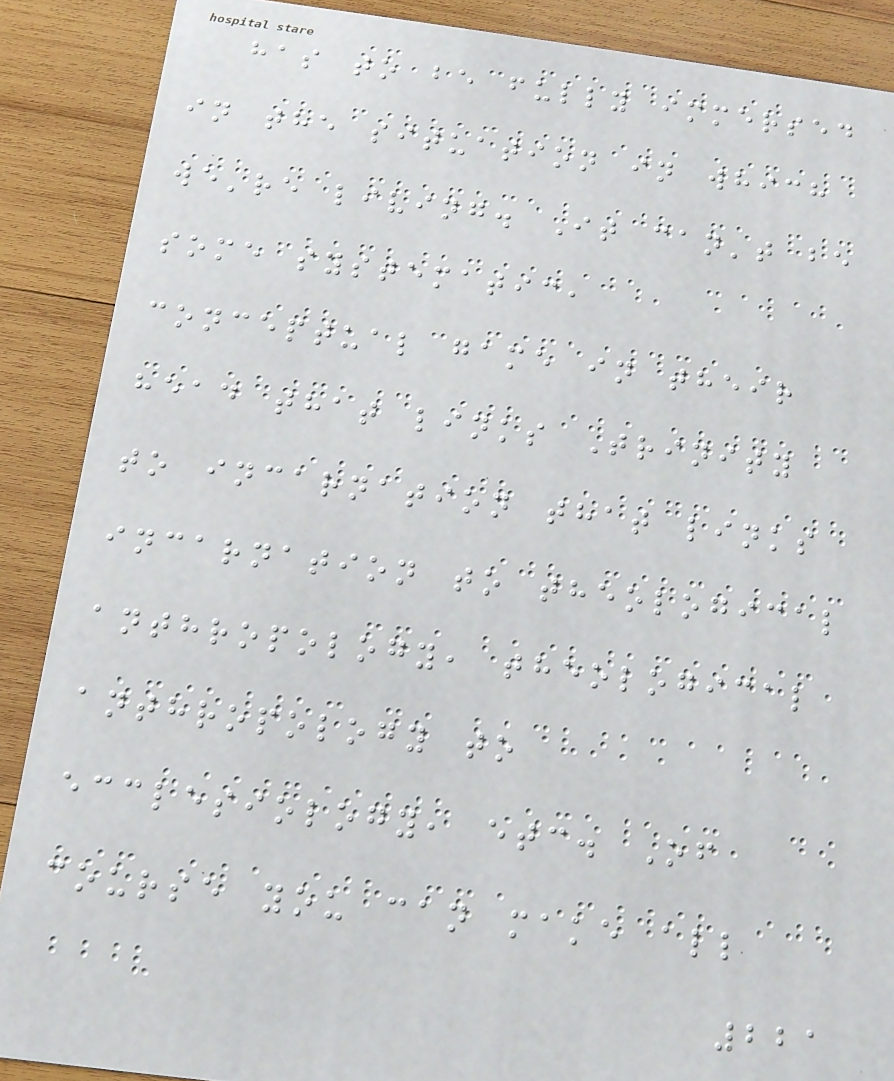has to be fully immersed
in the situation in which
we're living. It can't be
some systematic,
conceptual game in their
head that links Trinity
to incarnation that links
incarnation to theological
anthropology, theological
anthropology to
ecclesiology, etc. Of
course you can make all
221
